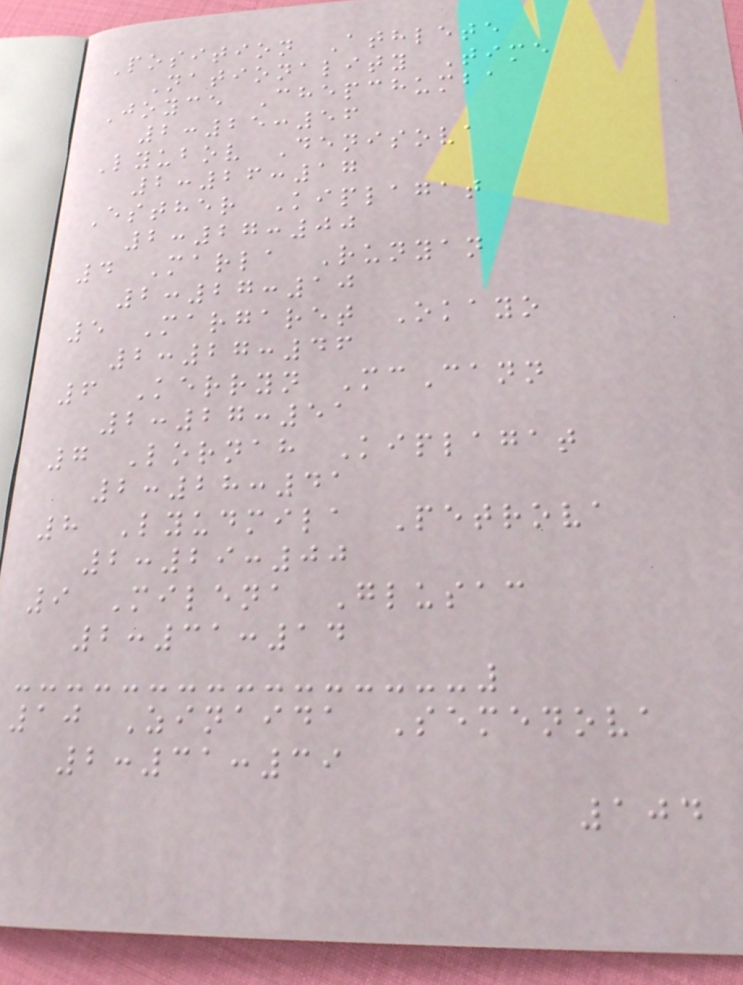Position Athlete
Nationality Time
Joyce Chepchumba
2:25:56
Lyubov Denisova
2:26:17
Esther Kiplagat
2:27:00
4 Marla Runyan
2:27:10
5 Margaret Okayo
2:27:46
6 Kerryn McCann
2:27:51
7 Lornah Kiplagat
2:28:41
8 Lyudmila Petrova
2:29:00
9 Milena Glusac
2:31:14
10 Zinaida Semenova
2:31:39
104
